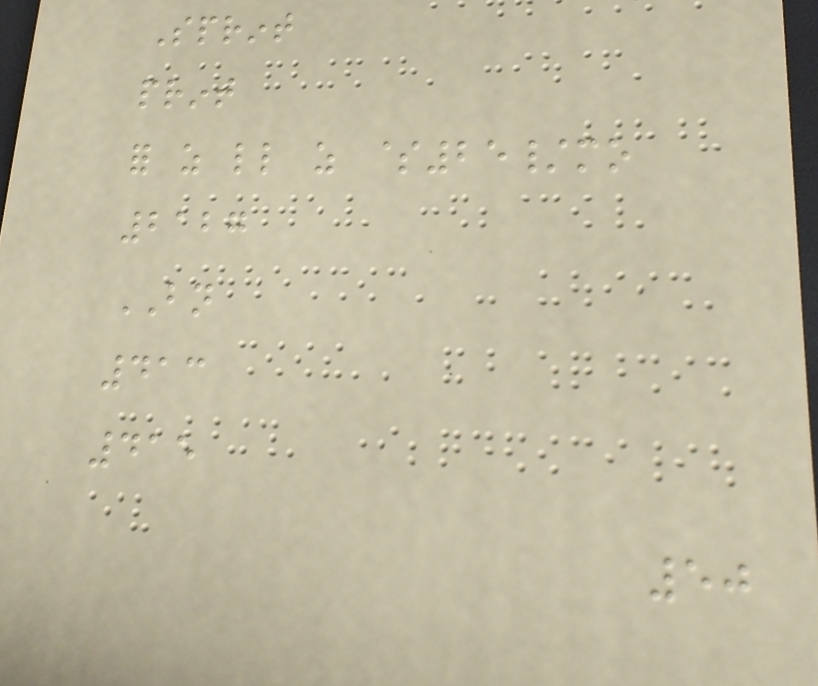Sprint
print
for as little as $25/mo
2127
BN
413
415
50
